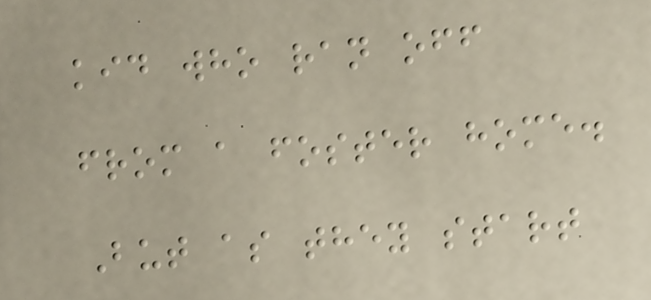kid who ran off
from a foster home.
But as they start
